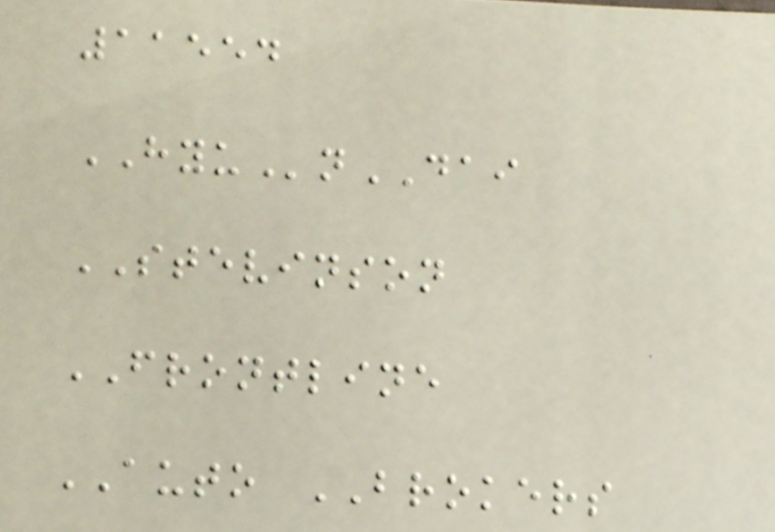11554
HYUnDAI
STEVINSON
FRONTLINE
AUTO BROKERS
